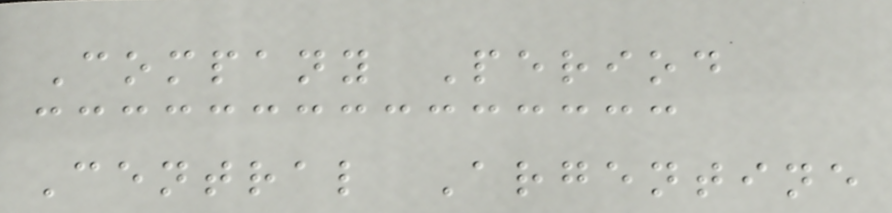Company Period
Central Argentine
